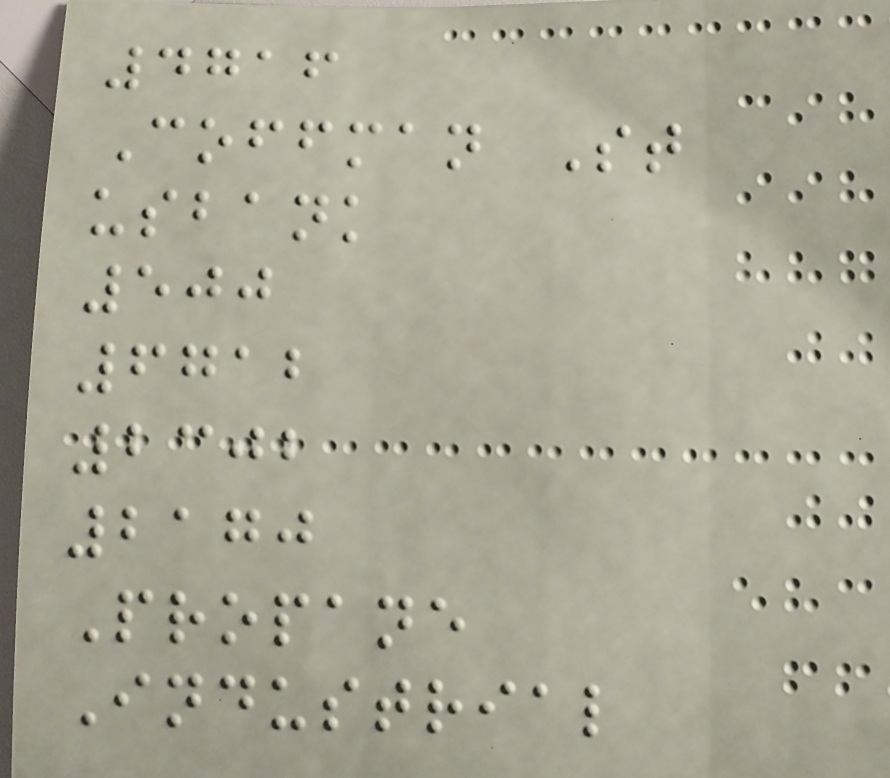4716
Coffman St
usbank
500
6712
2302
2170
Propane
Industrial
